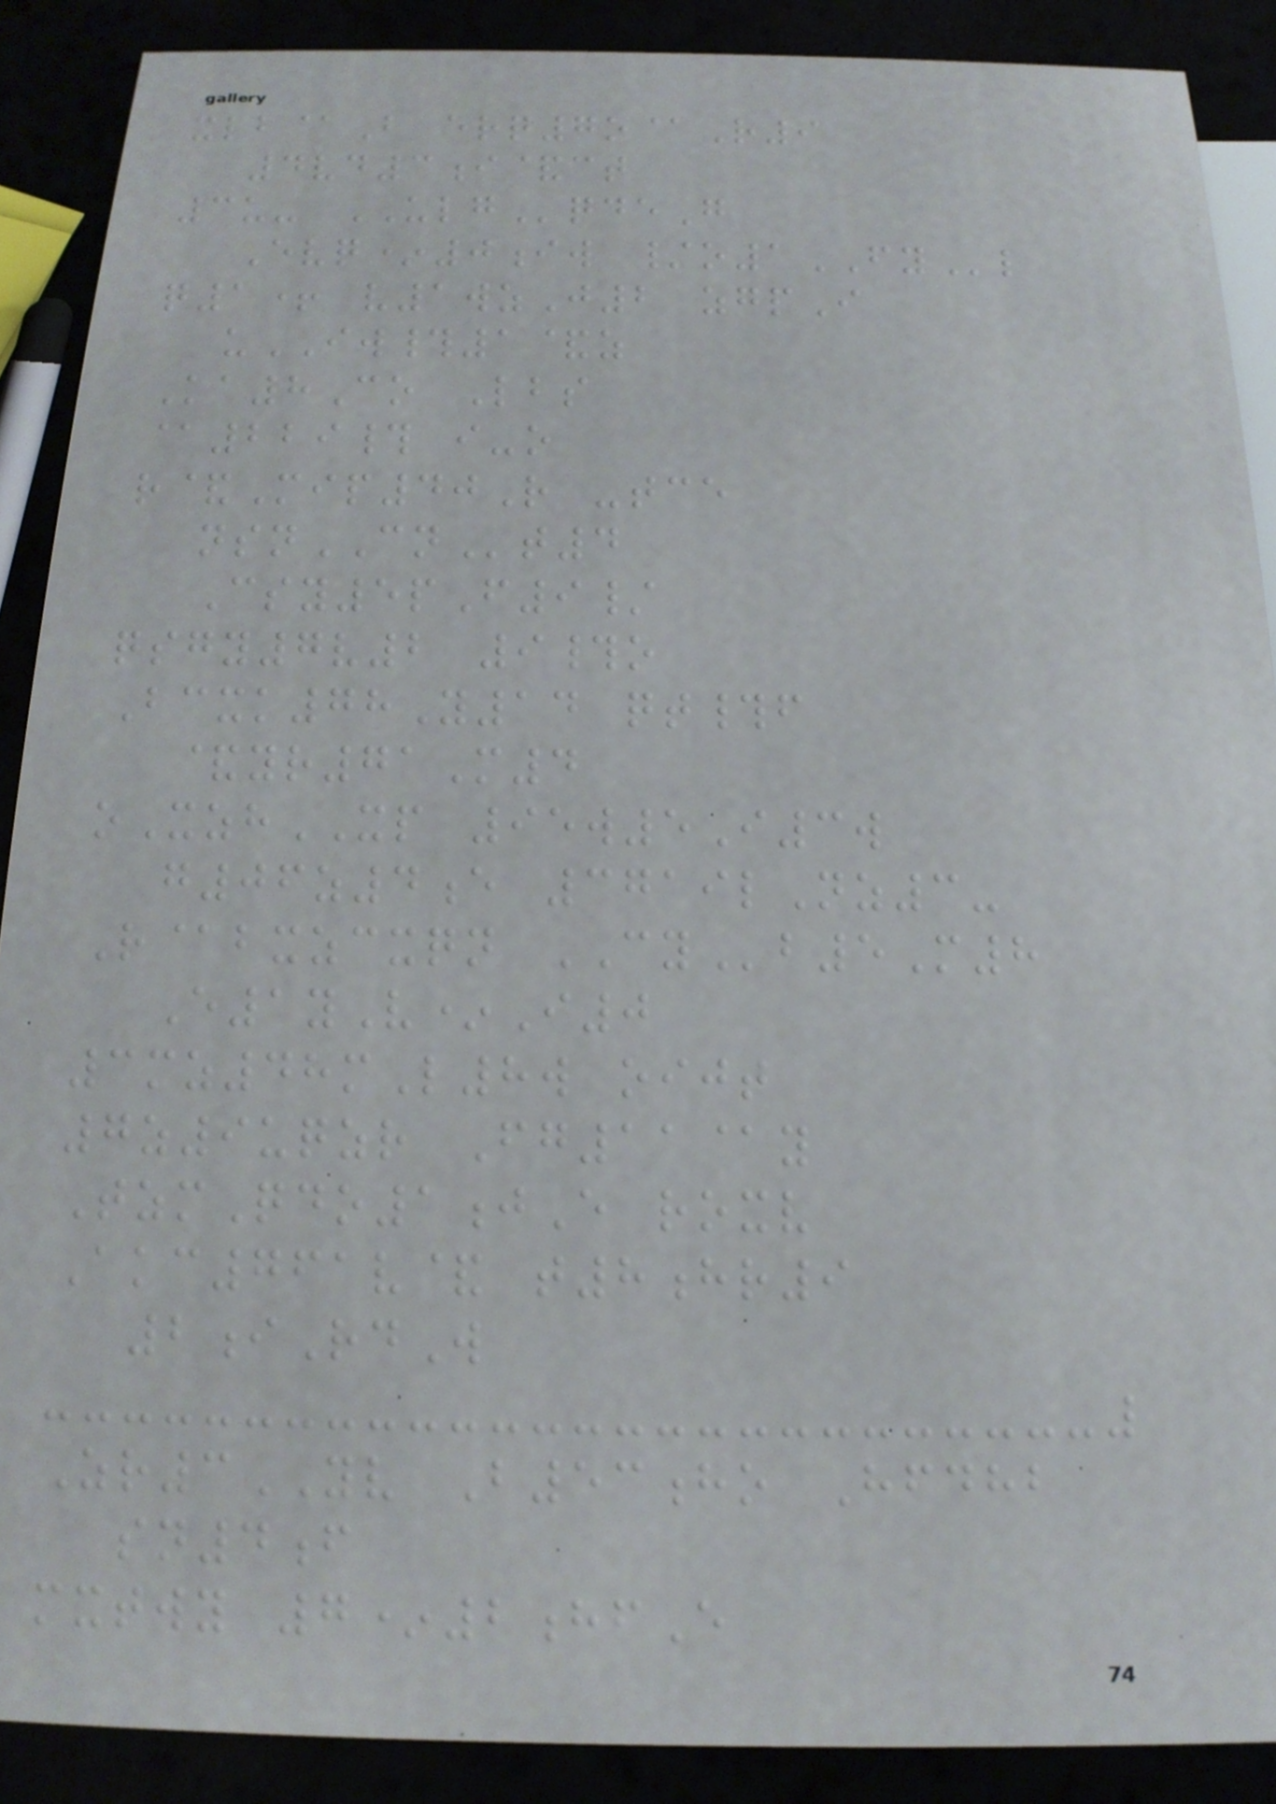xlb@B erq7o@R9
4vd3i&ct
3u- ULGqdeG
Evq*0iw /o1FYl
q1+ v1wzJ2 zgpI
uIW#1&z
Ka8Co Lbs
@229# i-o
r&Mip40R -tce
nsnCNt4
Csy5pF9/
qsgy7v2 9#o
Bcxk78Y14 qt#f
&yr71M4
oXzhXP 95w5I3w
g06z4e 3719lNz3-
R@bxzcxqn CYb5M8
E1yV*I0
3mz48mL8w oijt
7z9uqzr Fg11@y
TzmQdo1jE roxv
Akc761v& t8hr9
2iRdW
Zr3YV B53ho Hfdhb
sn4f
mxtwy 7*2hfE
